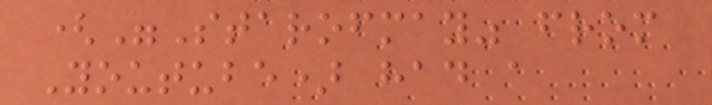("Starofmay" from
Youtube) had a
